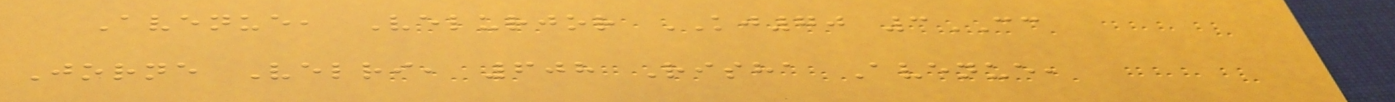Avenue, Velurjor KJ70 3CC
Jorne Velri, 608 Risha Avenue,
